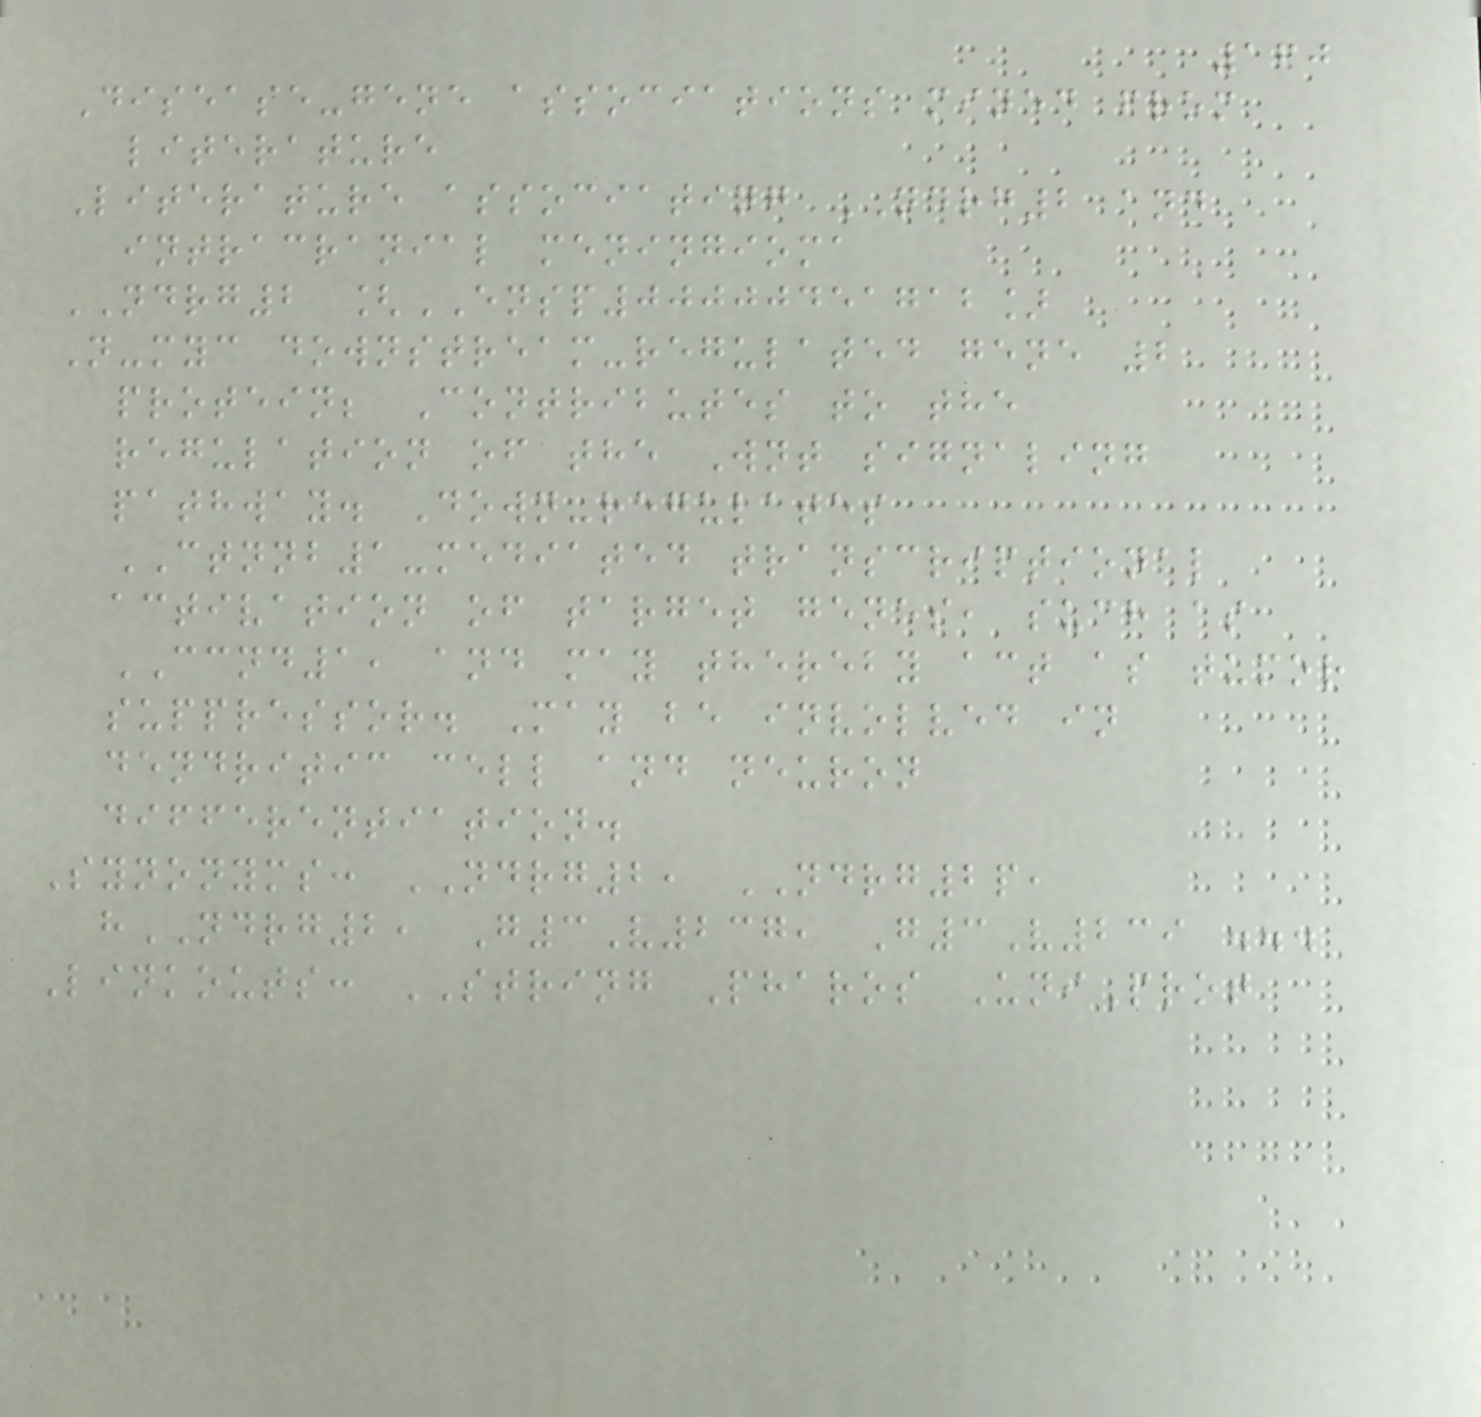160
Disease-gene associations mined from
literature
Literature associating NDRG2 and
intracranial meningioma
NDRG2 [ENSP00000451712]
N-myc downstream-regulated gene 2
protein; Contributes to the
regulation of the Wnt signaling
pathway. Down-regulates
CTNNB1-mediated transcriptional
activation of target genes, such as
CCND1, and may thereby act as tumor
suppressor. May be involved in
dendritic cell and neuron
differentiation.
Synonyms: NDRG2, NDRG2p,
hNDRG2, G3V237, G3V239 ...
Linkouts: STRING Pharos UniProt
